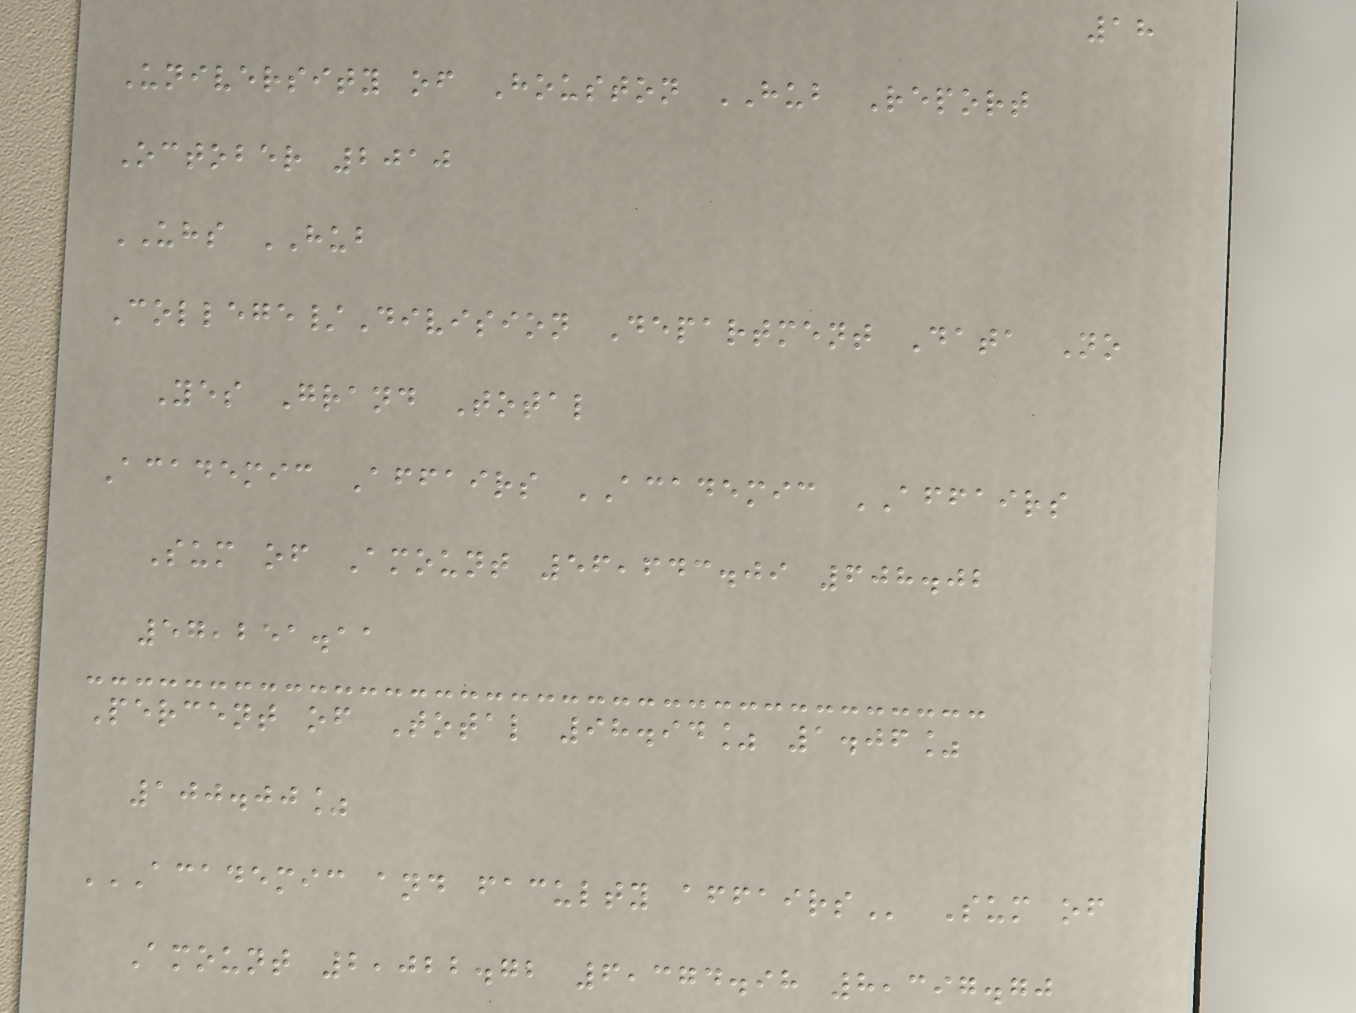18
University of Houston HUB Report
October 2010
UHS HUB
College/Division Department Data No
Yes Grand Total
Academic Affairs ACADEMIC AFFAIRS
Sum of Amount 56,643.09 608.02
57,251.11
Percent of Total 98.94% 1.06%
100.00%
ACADEMIC AND FACULTY AFFAIRS Sum of
Amount 2,022.72 6,374.98 8,397.70
